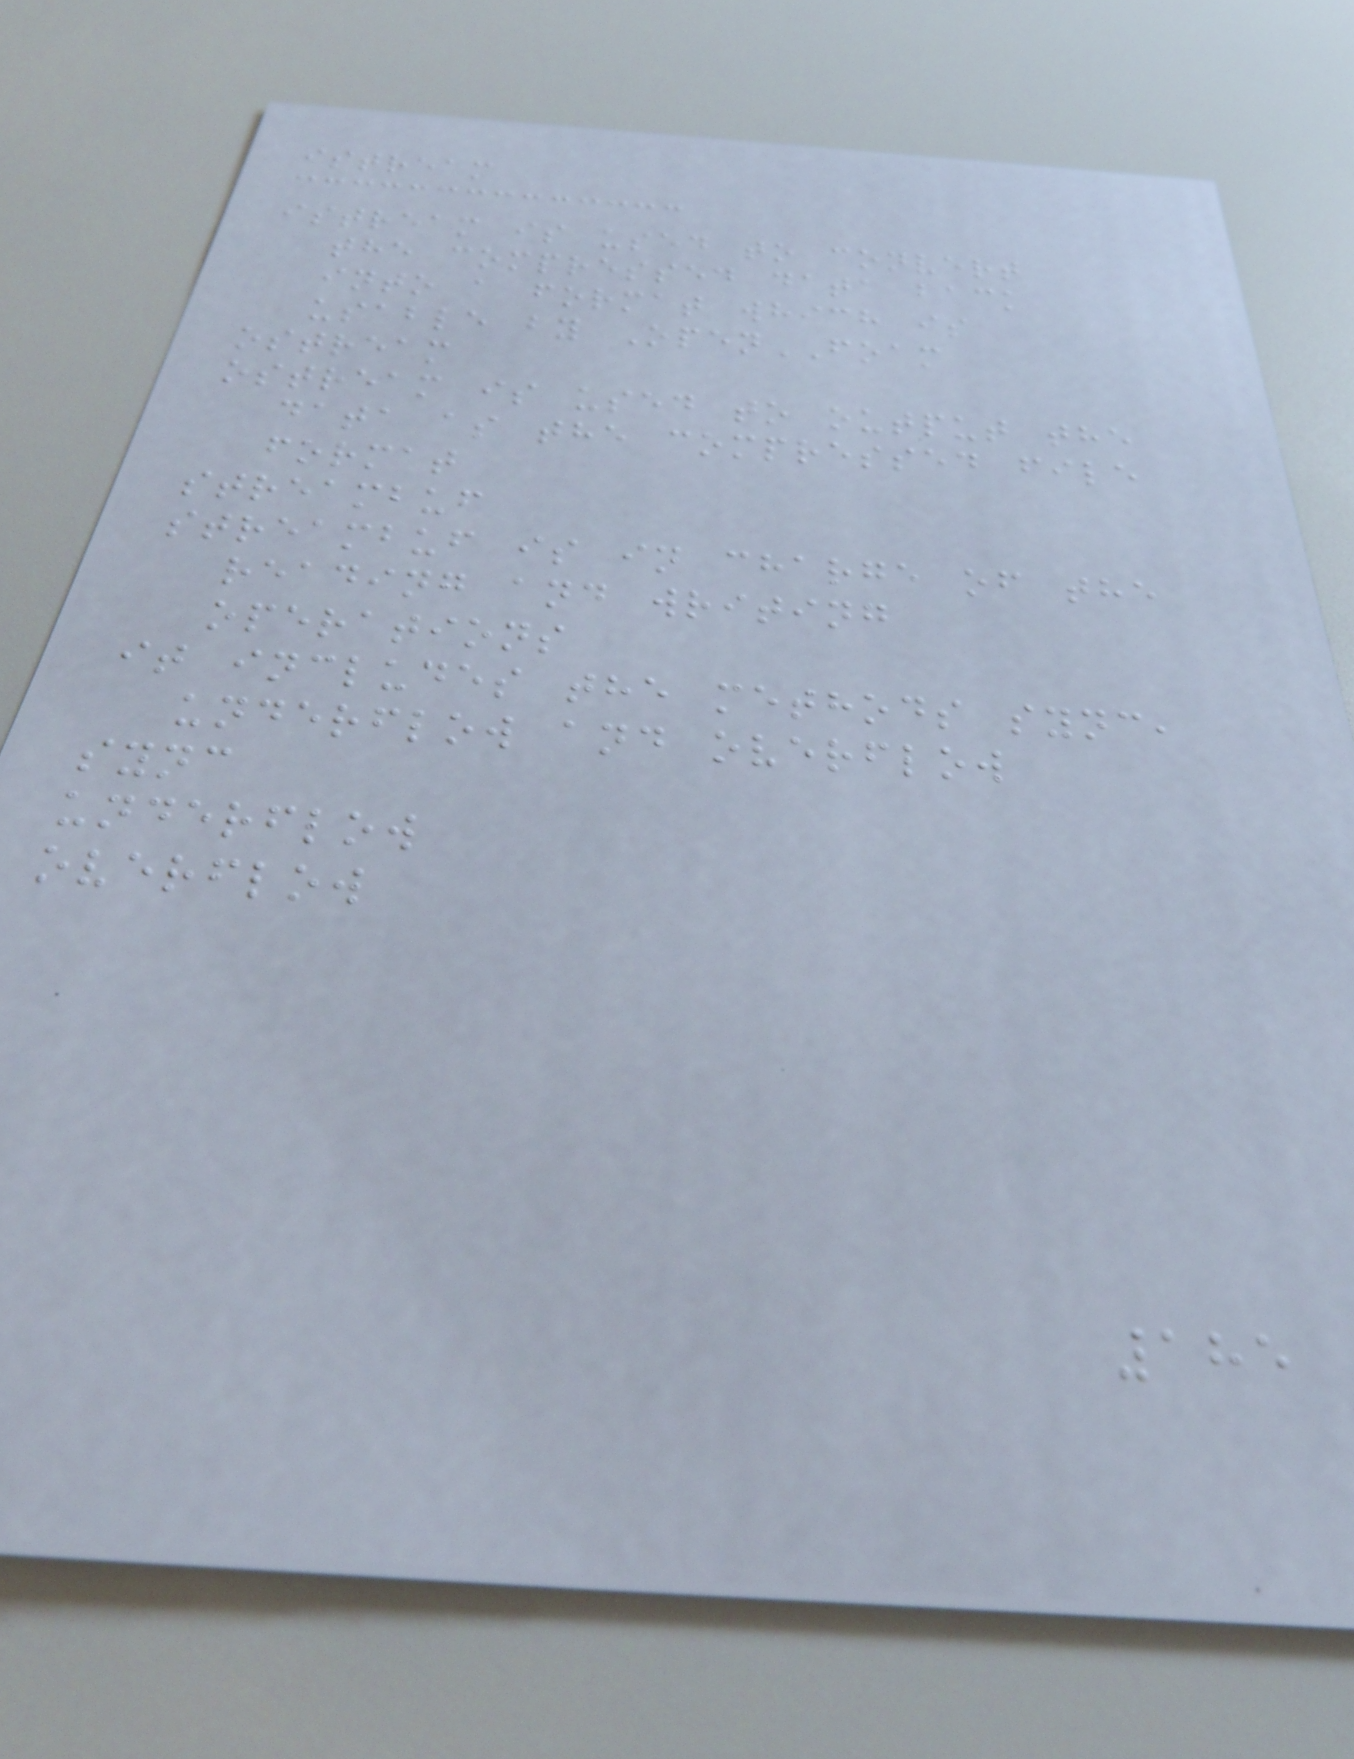istream
istream is used to convert
the compressed data back
into a format which is
usable by OpenFOAM
ostream
ostream is used to output the
data as the compressed file
format
streambuf
streambuf is in charge of the
reading and writing
operations
it includes the methods sync,
underflow and overflow
sync
underflow
overflow
185
